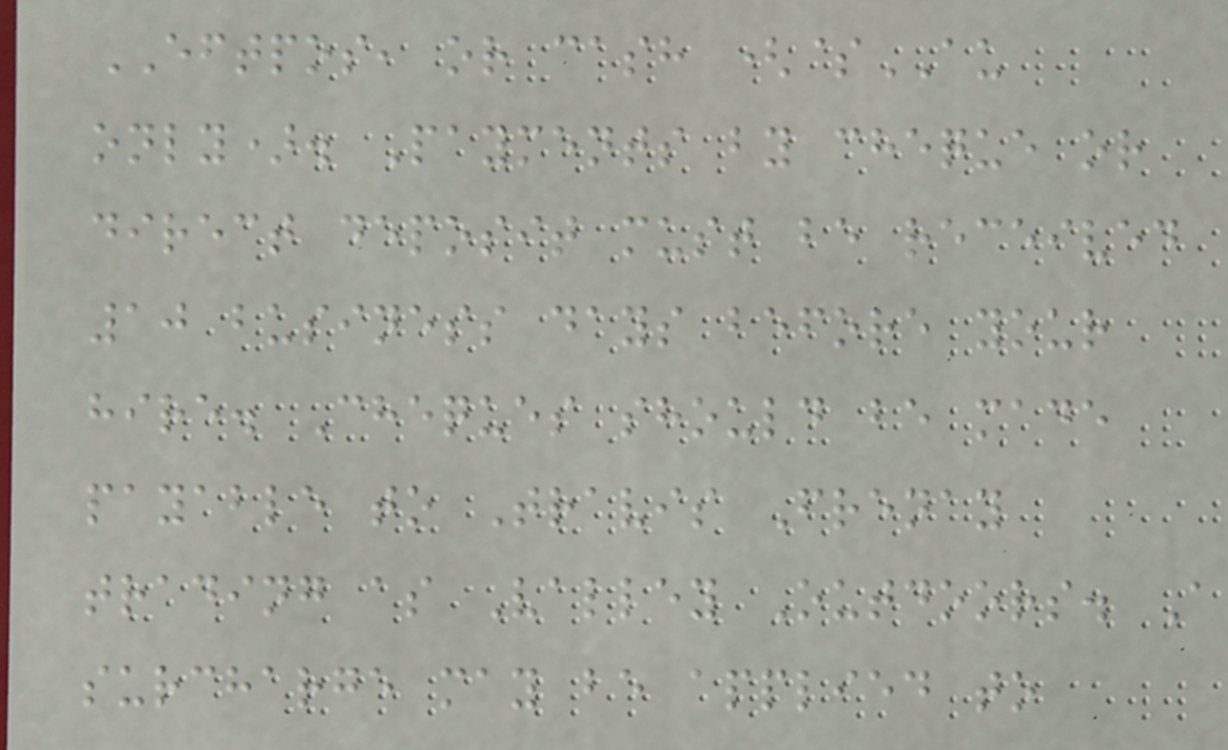EFTPOS, or cash ($AU
only). Payments by cheque or
direct deposit must be received
10 business days before your
hire. Cheques should be made
payable to Travis Frenay
trading as Valley Outdoors. A
surcharge may be applied to
